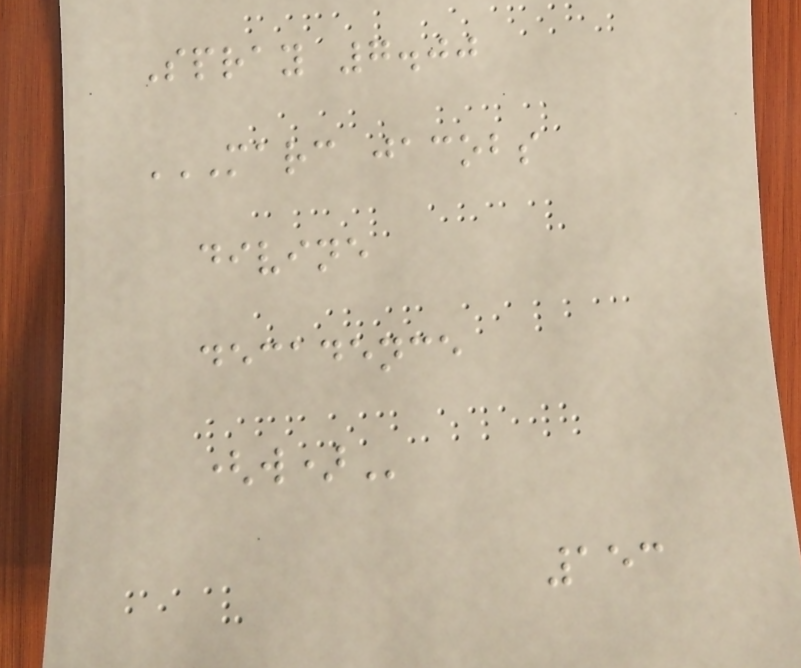Spray 7.00
MARC JACOBS
DIVINE
DECADENCE
(W)
153
